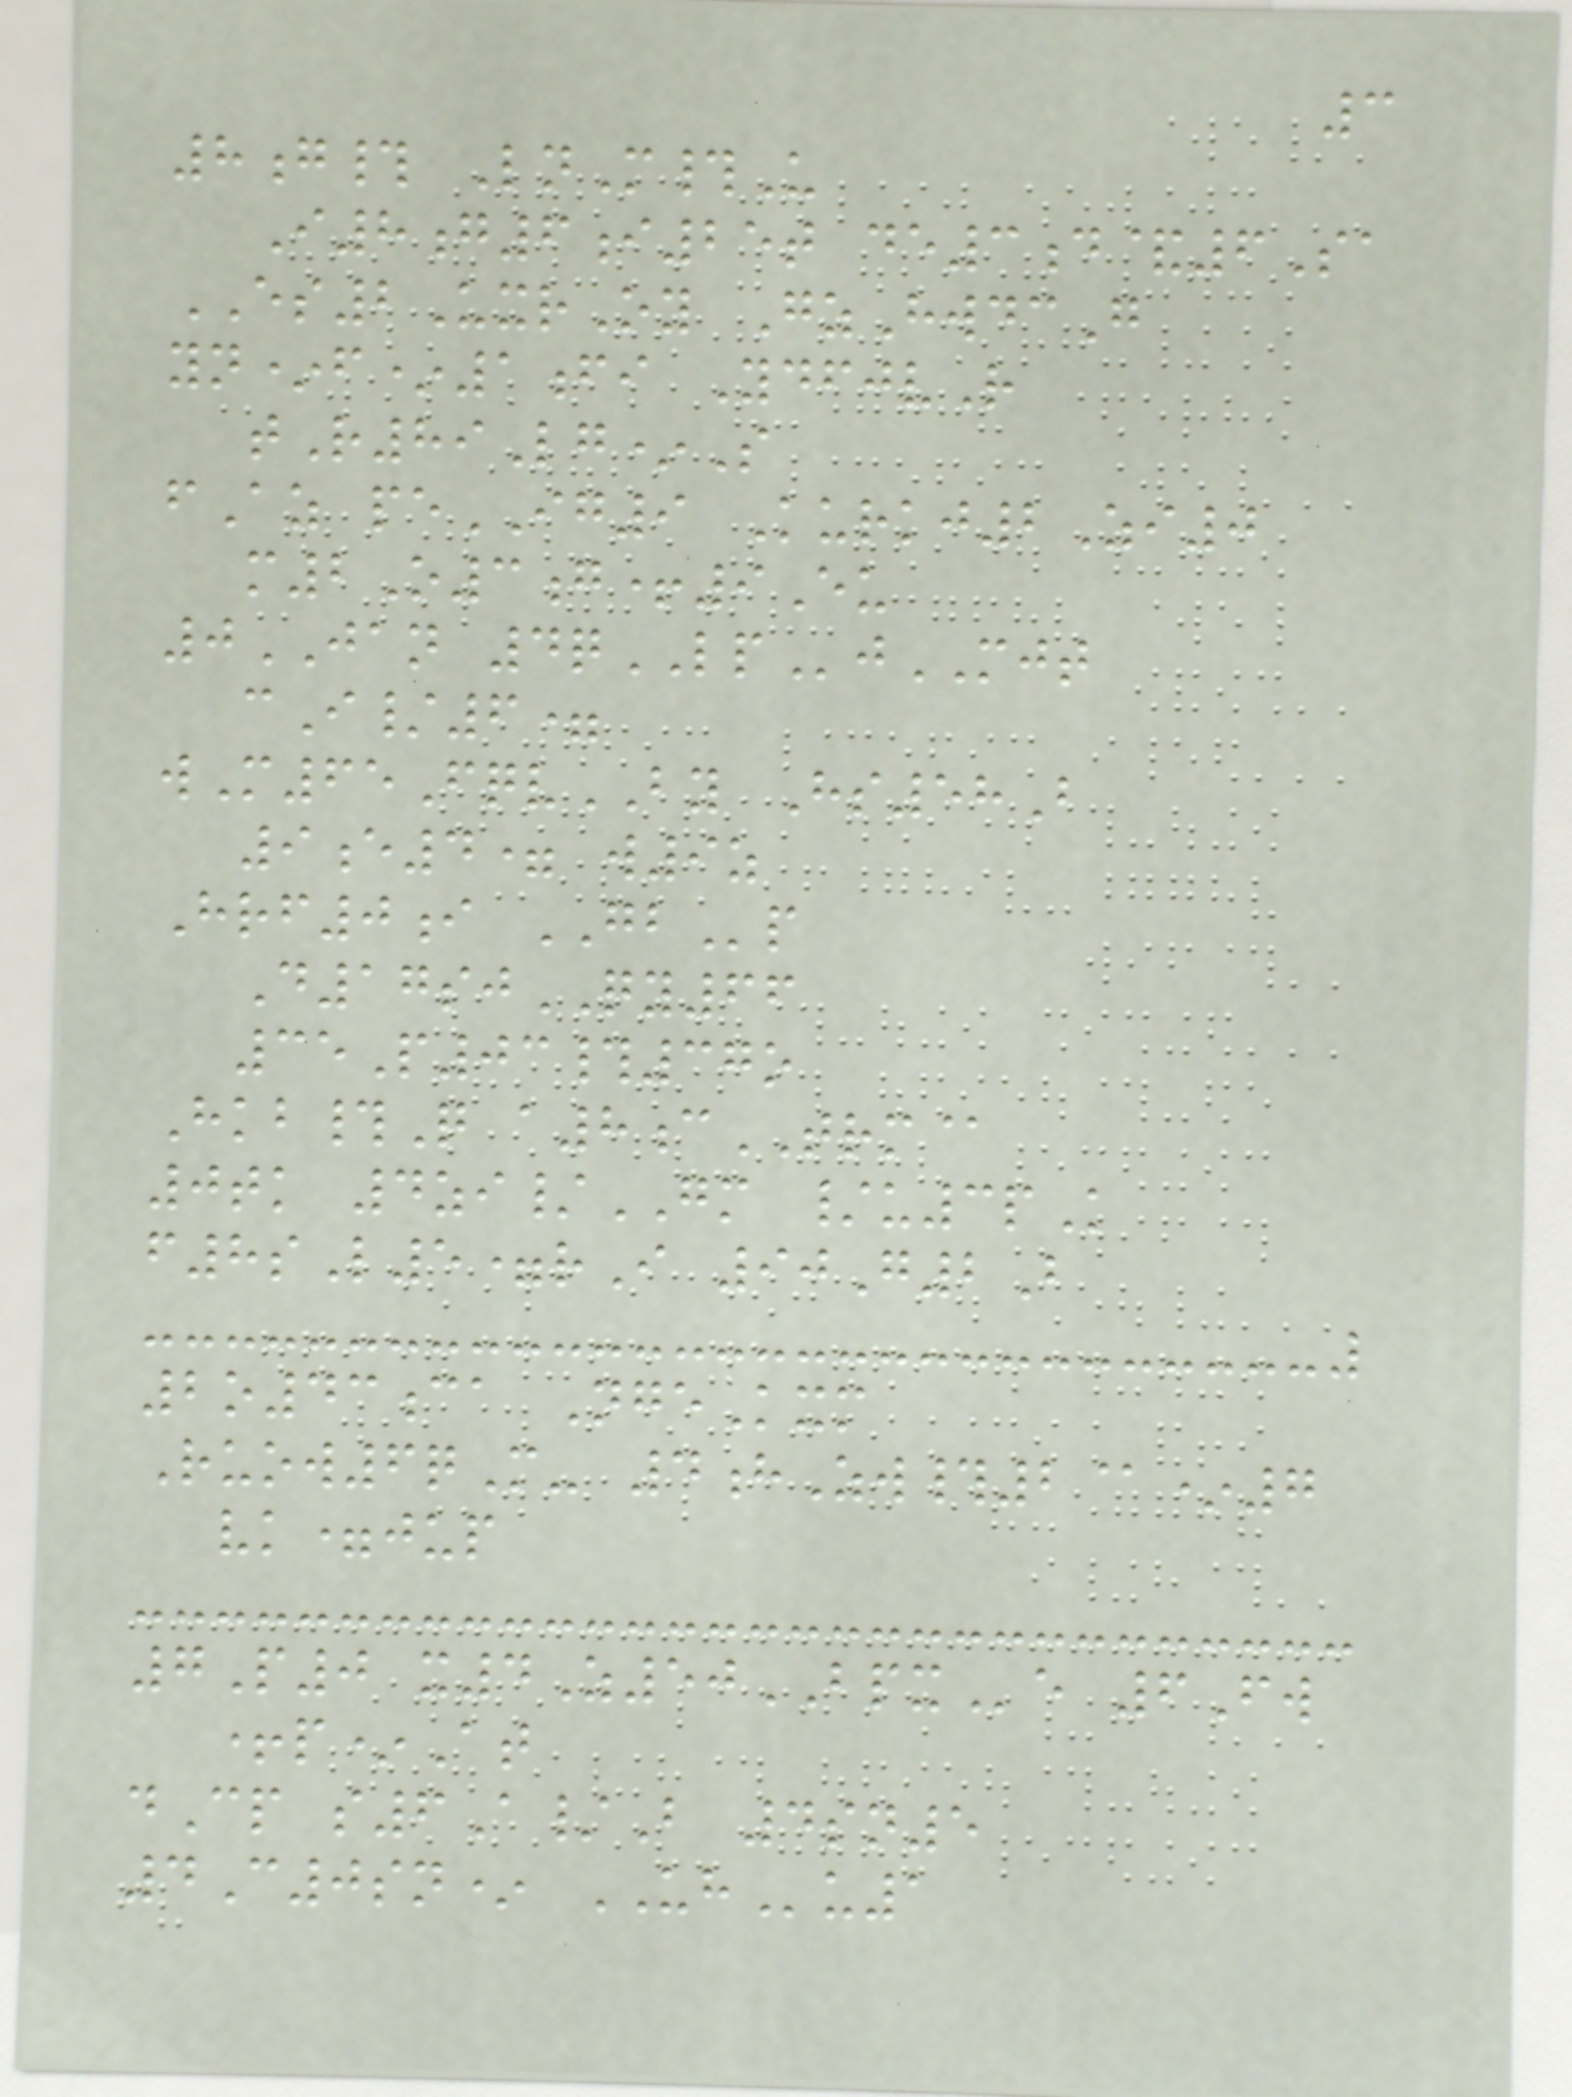3
8g# LnM#U
I8g6i25t de3d&6Sa
ES2UxrOy GzHwdcG
yn*f*1fi YdfjvR
tR89Lg*S
fAz peIG9 Kurkj2Zi0
m2O3g+9Eu
0JAN 4qLPjMJT
cI/6=
wM65FqvBY Hs58B
9e4= w9z
Hrf0i GBp
D17sjQY66
35P03#37o
Hkb#Q a8cTRM@
0tk 4zi/GM /u3pK
f8sL5=rI 90G2B
2o43ca NgeKxm
Ruow6qM- 4hZw#2@*7
vk=jup
7P0 x4Z50BPXe 6Fw
+p*At
dCp s6A/B 4sn5
4C0sn* UHu1
